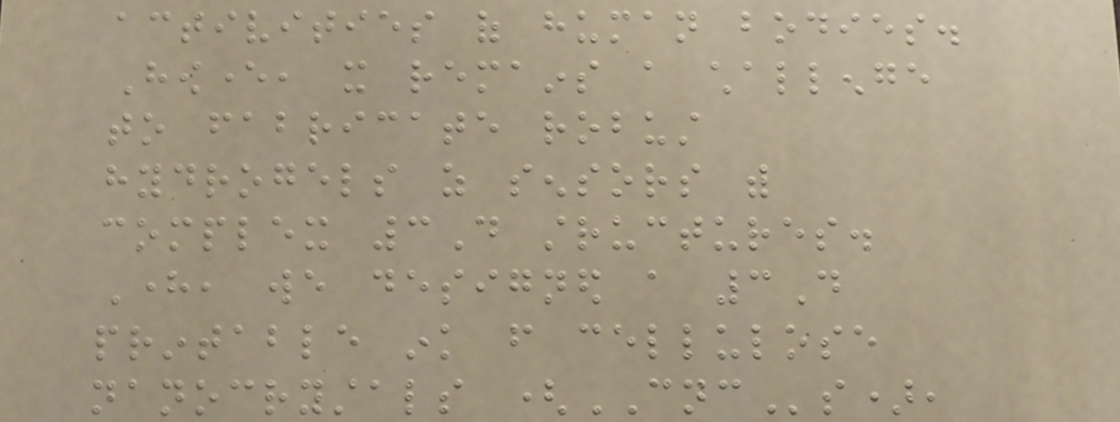activities of human bodies.
However, it remains a challenge
to fabricate robust
hydrogels as sensors with
complex 3D structures.
Here, we designed a 3D
printable ink from cellulose
nanocrystals (CNCs),
